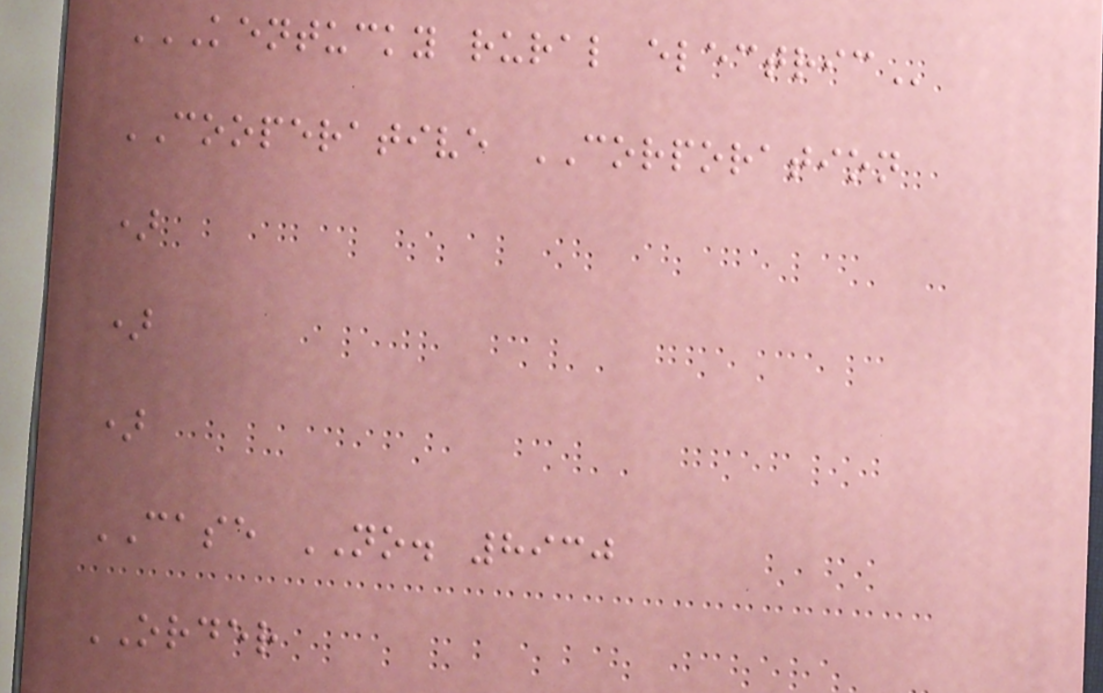KENTUCKY RURAL ELECTRIC
COOPERATIVE CORPORATION
)
)
)
CASE NO. 8930
ORDER
